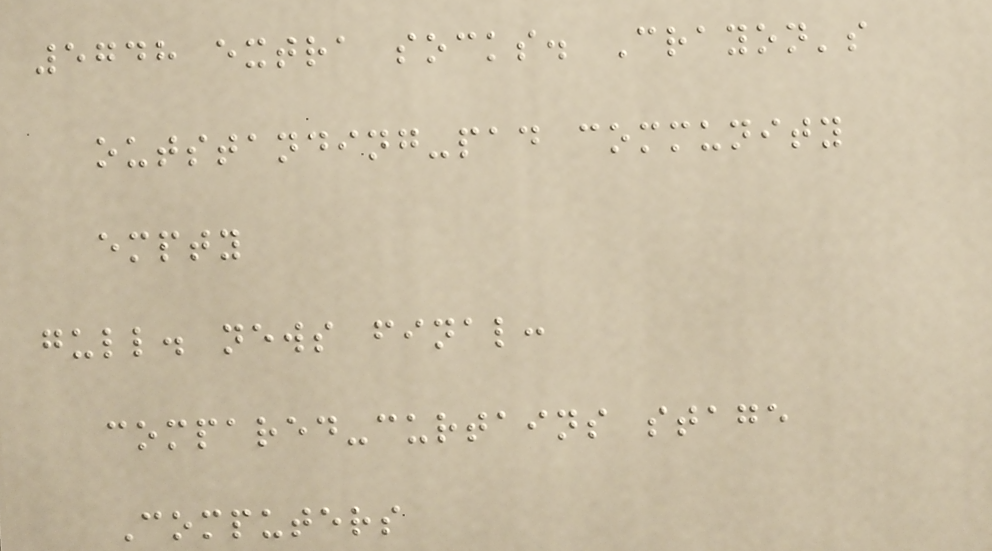5748 extra socks. Crayon's
outstanding-pad community
empty
gull. news final:
compared-curtains stage
Computers
